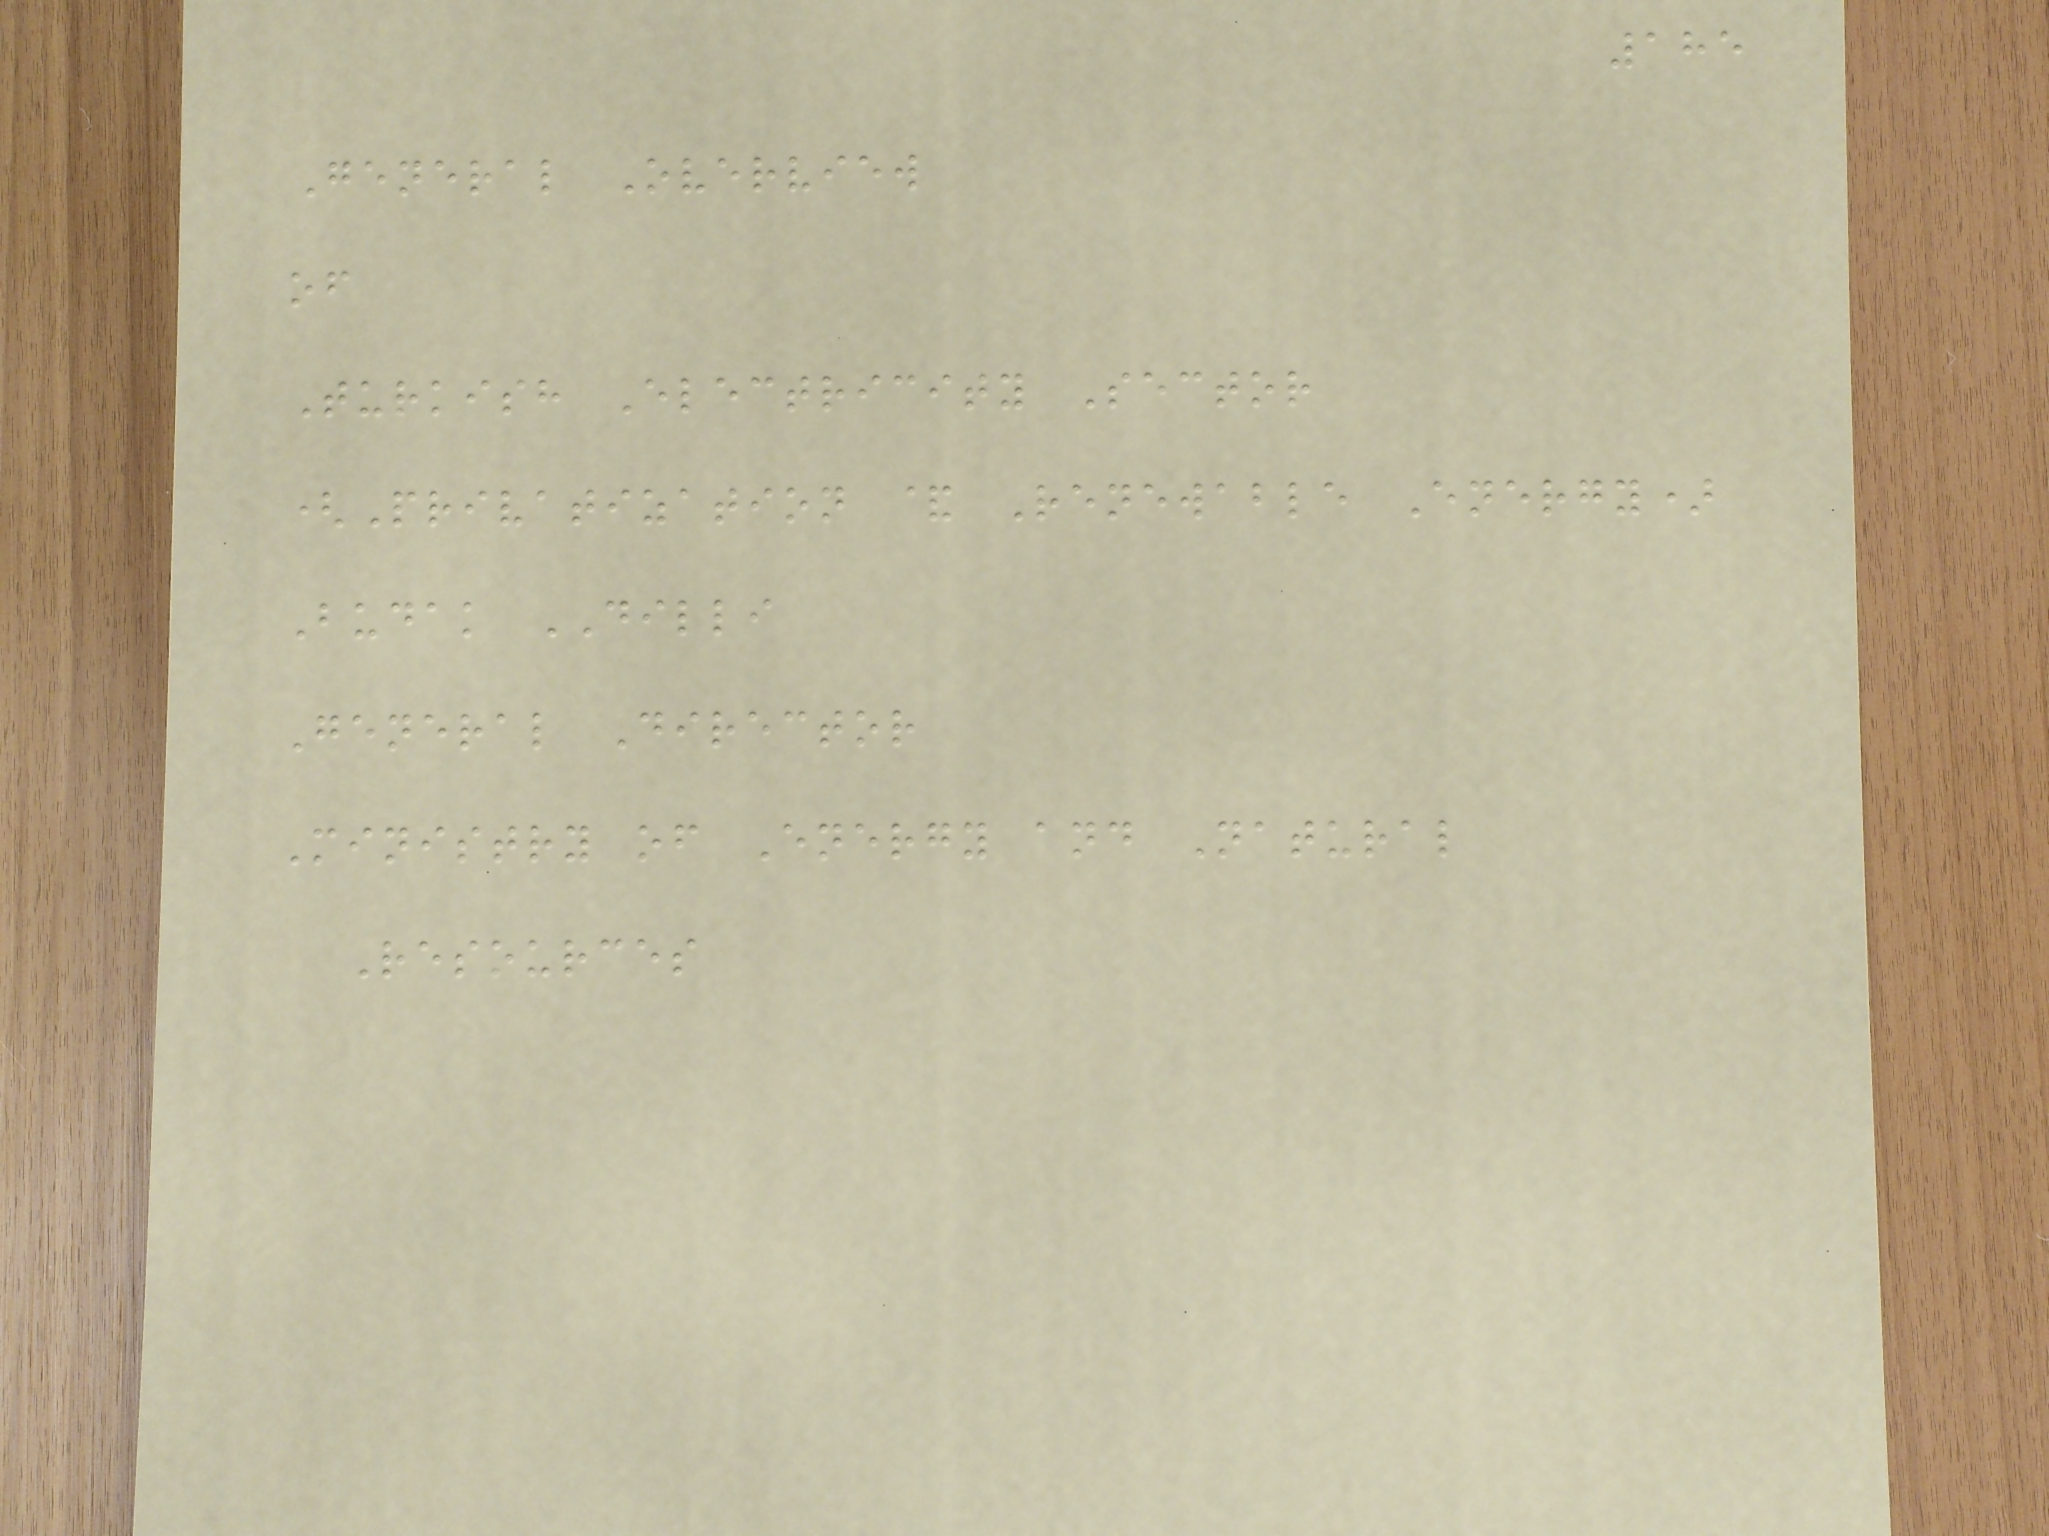185
General Overview
of
Turkish Electricity Sector
(Privatization & Renewable Energy)
Budak DILLI
General Director
Ministry of Energy and Natural
Resources
